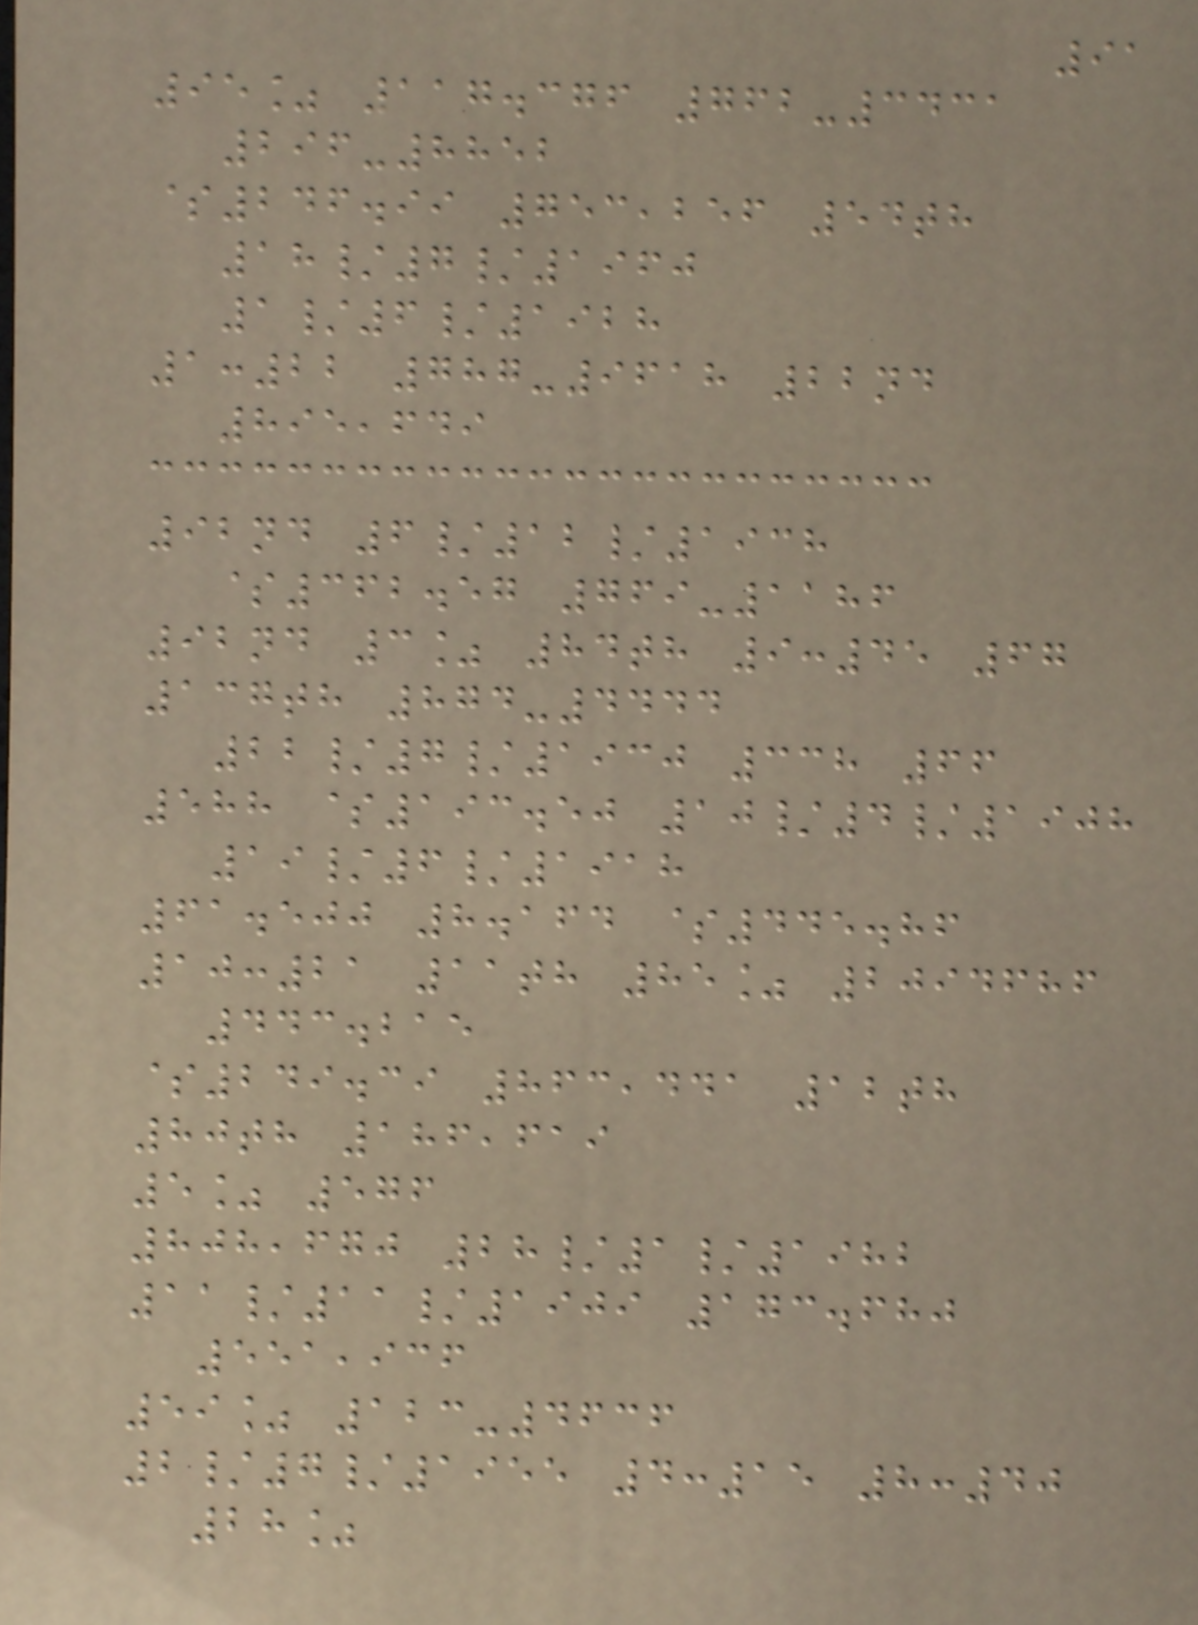91
95% 117.376 762-3431
296-8852
$246.99 753,256 54th
18/7/1960
1/6/1928
1:22 787-9618 22nd
895,649
92nd 6/12/1938
$362.57 769-1186
92nd 3% 84th 9:45 67
137th 874-4444
22/7/1930 338 66
588 $193.50 10/4/1908
19/6/1918
61.500 8.164 $445.86
10:21 11th 85% 2094686
443.215
$249.39 863,441 12th
80th 186,619
5% 576
808,670 28/1/1982
11/11/1909 173.680
551,936
59% 123-4636
2/7/1955 4:15 8:40
28%
